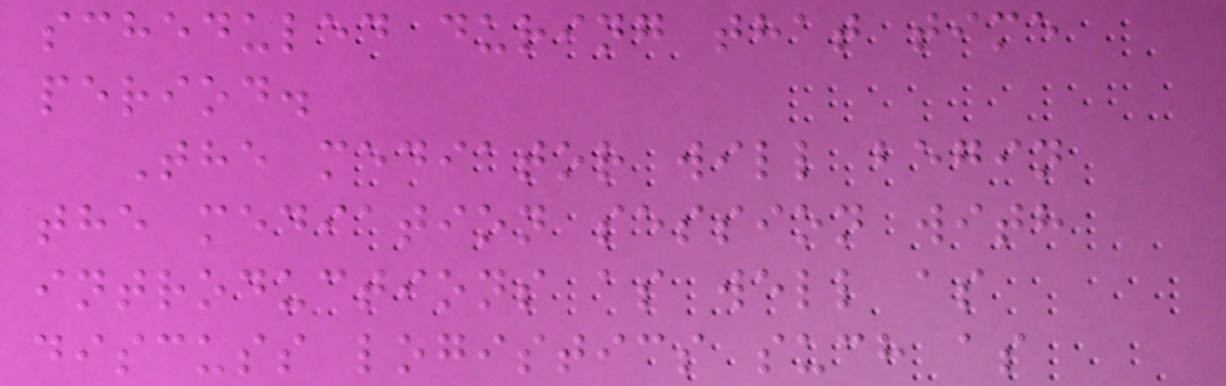scheduled during that time
period.
The mediator will begin
the mediation session with
introductions as well as
discuss logistics such as
